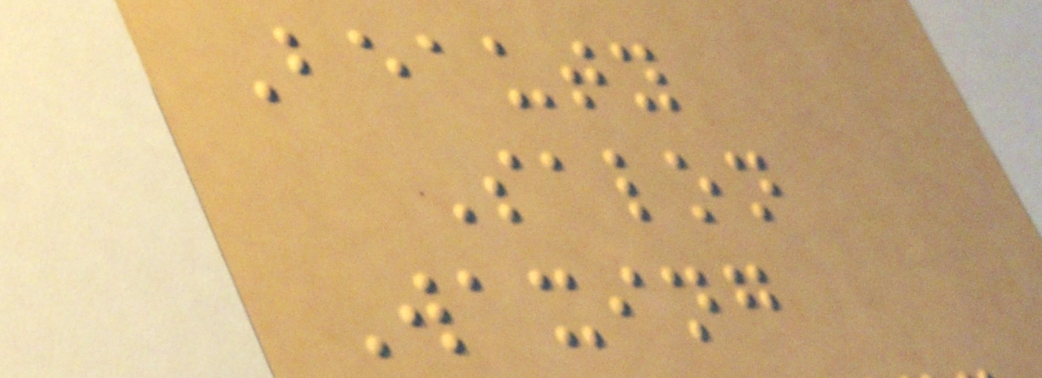Beauty
Salon
Waxing
